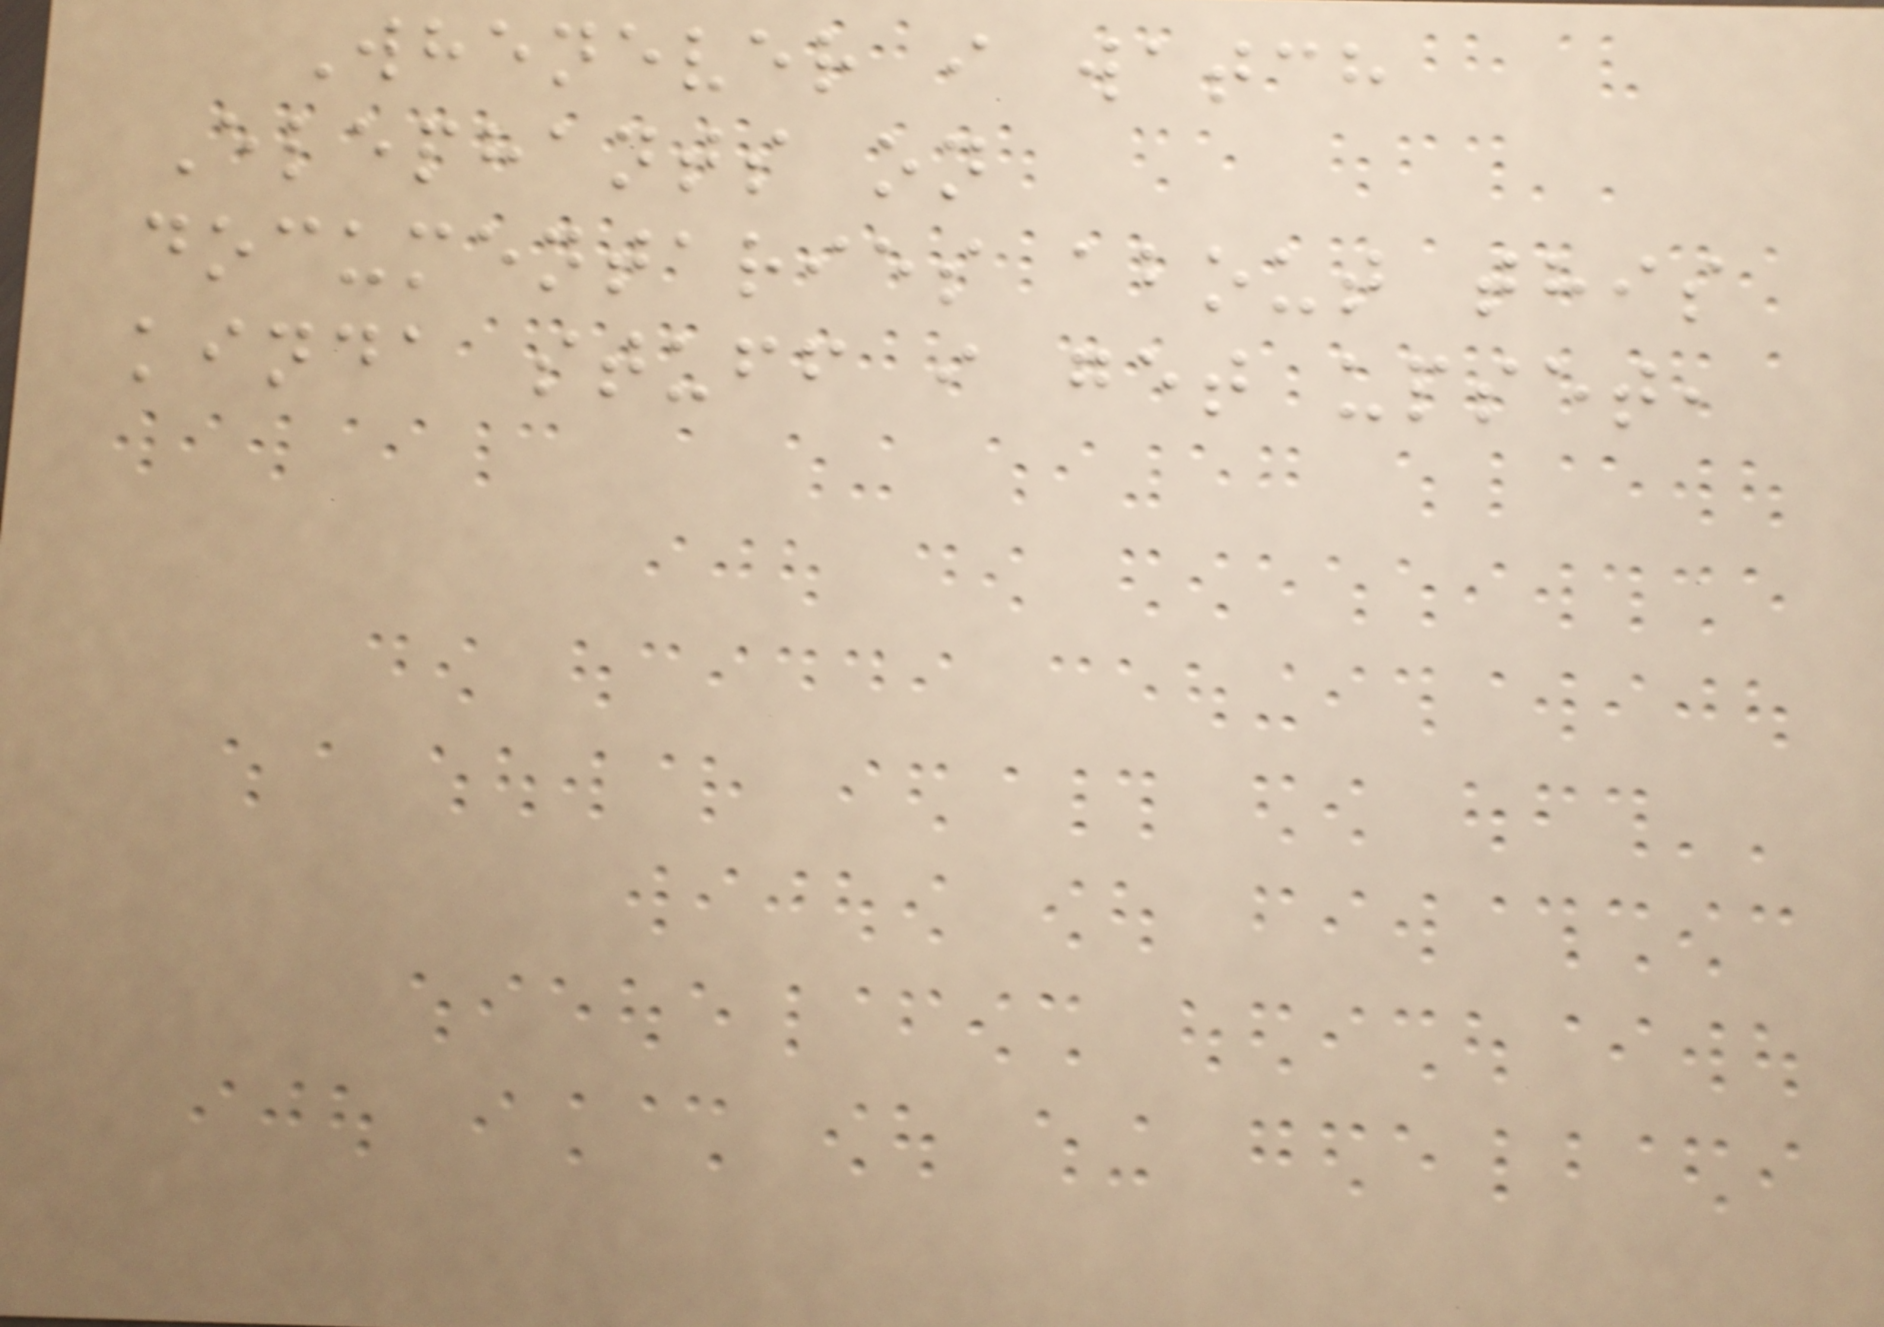Whenever i watch
Elephants on
documentaries about this
kinda stuff i get upset,
